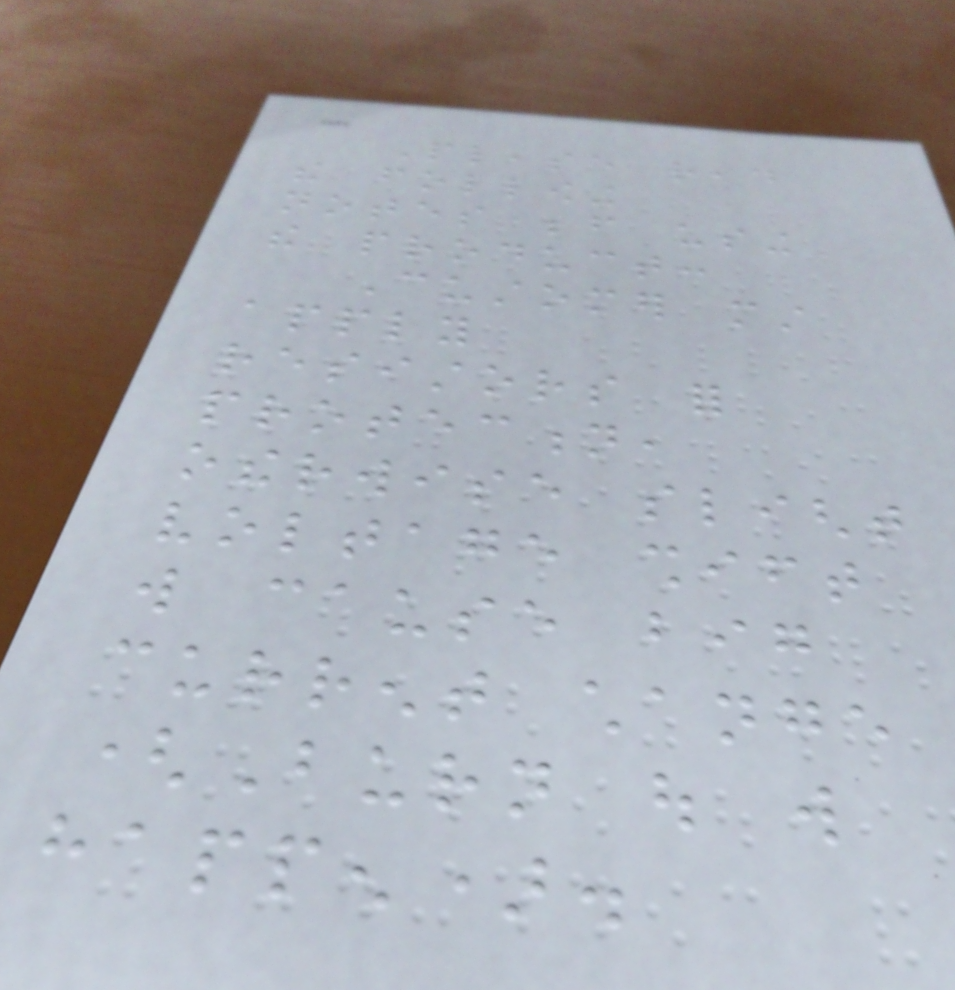Please read
the following
notes before using
the product:
Customer must
apply
resistors for
protection,
otherwise slight
voltage shift
will cause big
current change
(Burn out will
happen).
